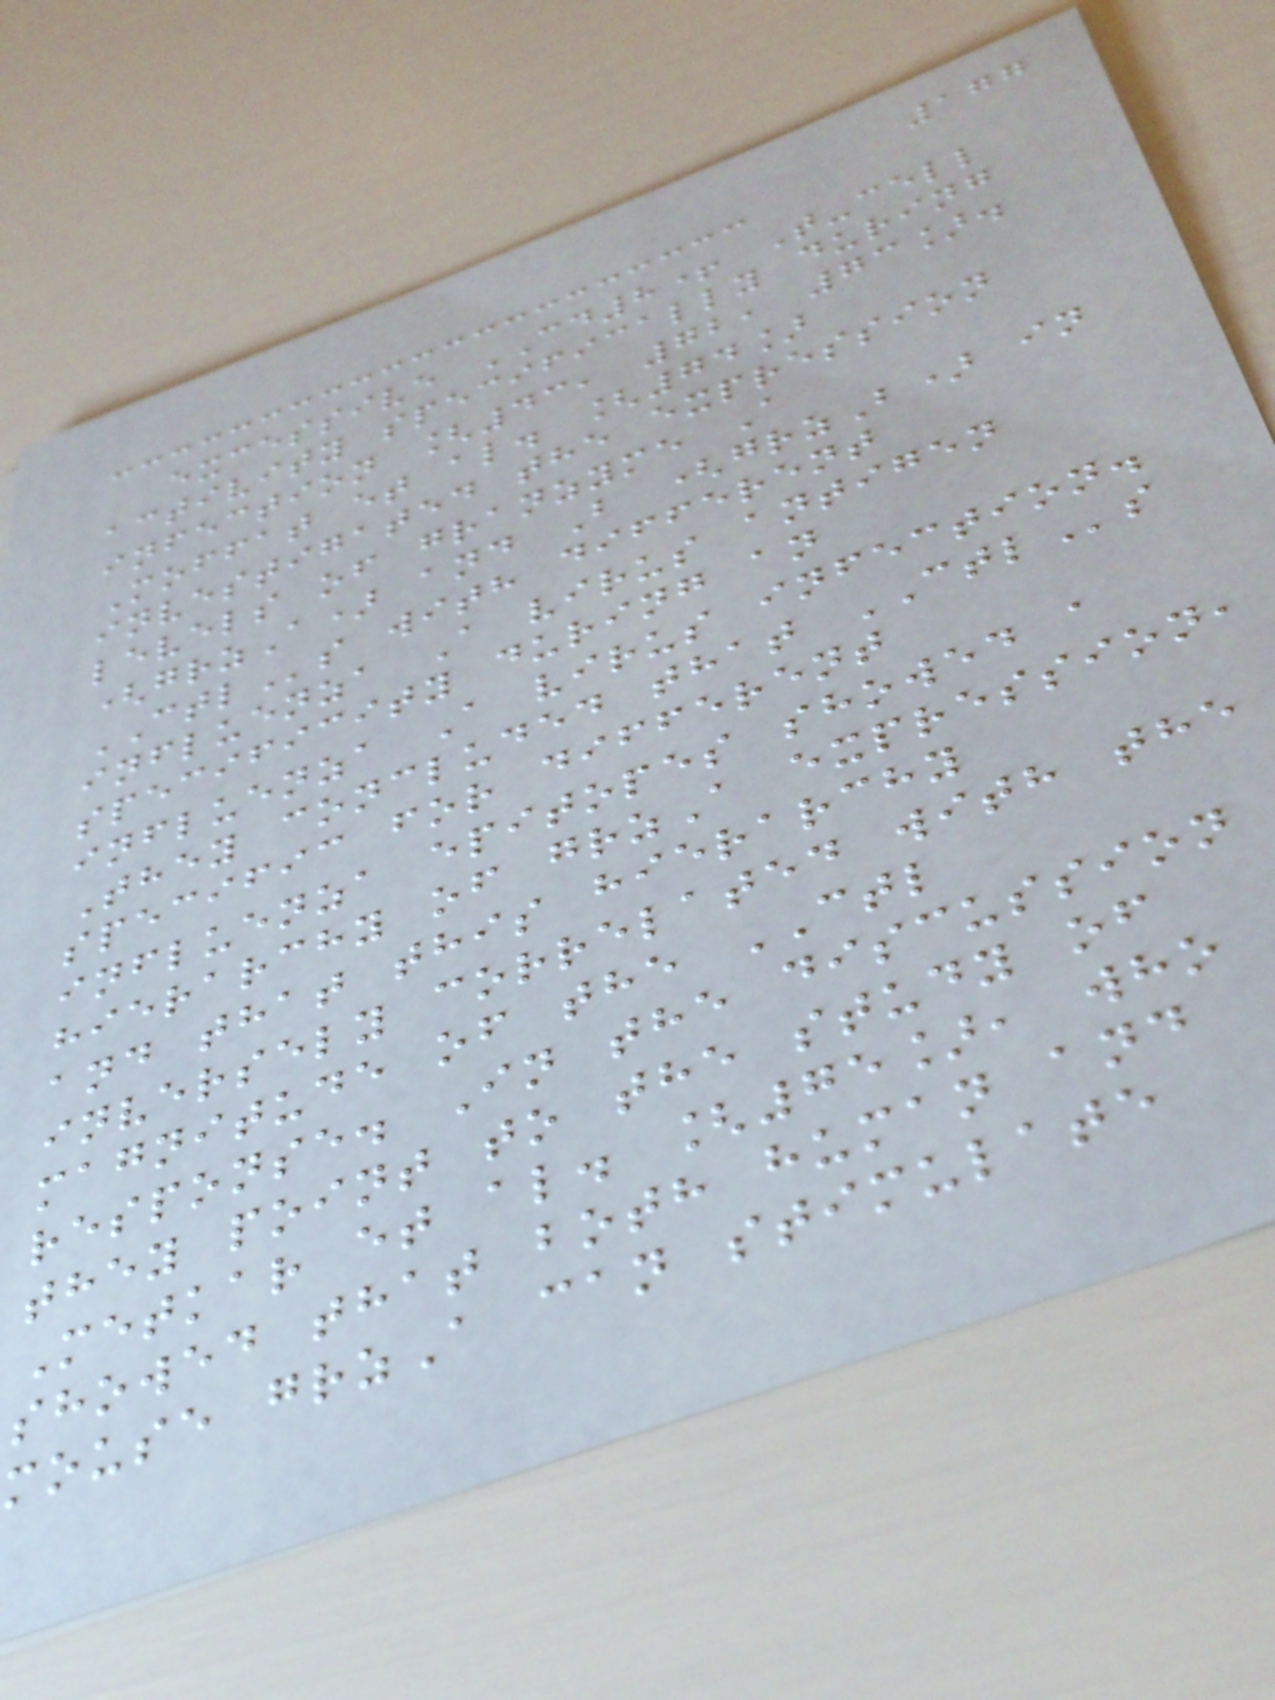177
excessive CD8+ T-cell
activity specifically during
infection [43, 72, 73].
Moffat et al. [74]
investigated the expression
levels of granzyme A
(grzA) and B (grzB) in
CTLs with different
influenza A virus antigen
specificity during an
influenza A virus infection.
They concluded that CTLs
specific for different
influenza epitopes showed a
hierarchy of grzA expression,
and that this hierarchy
inversely correlated with the
magnitude of the CTL
response. In the discussion
they point to the study of
Metkar et al. [75], who
showed that both human and
mouse grzA can stimulate
